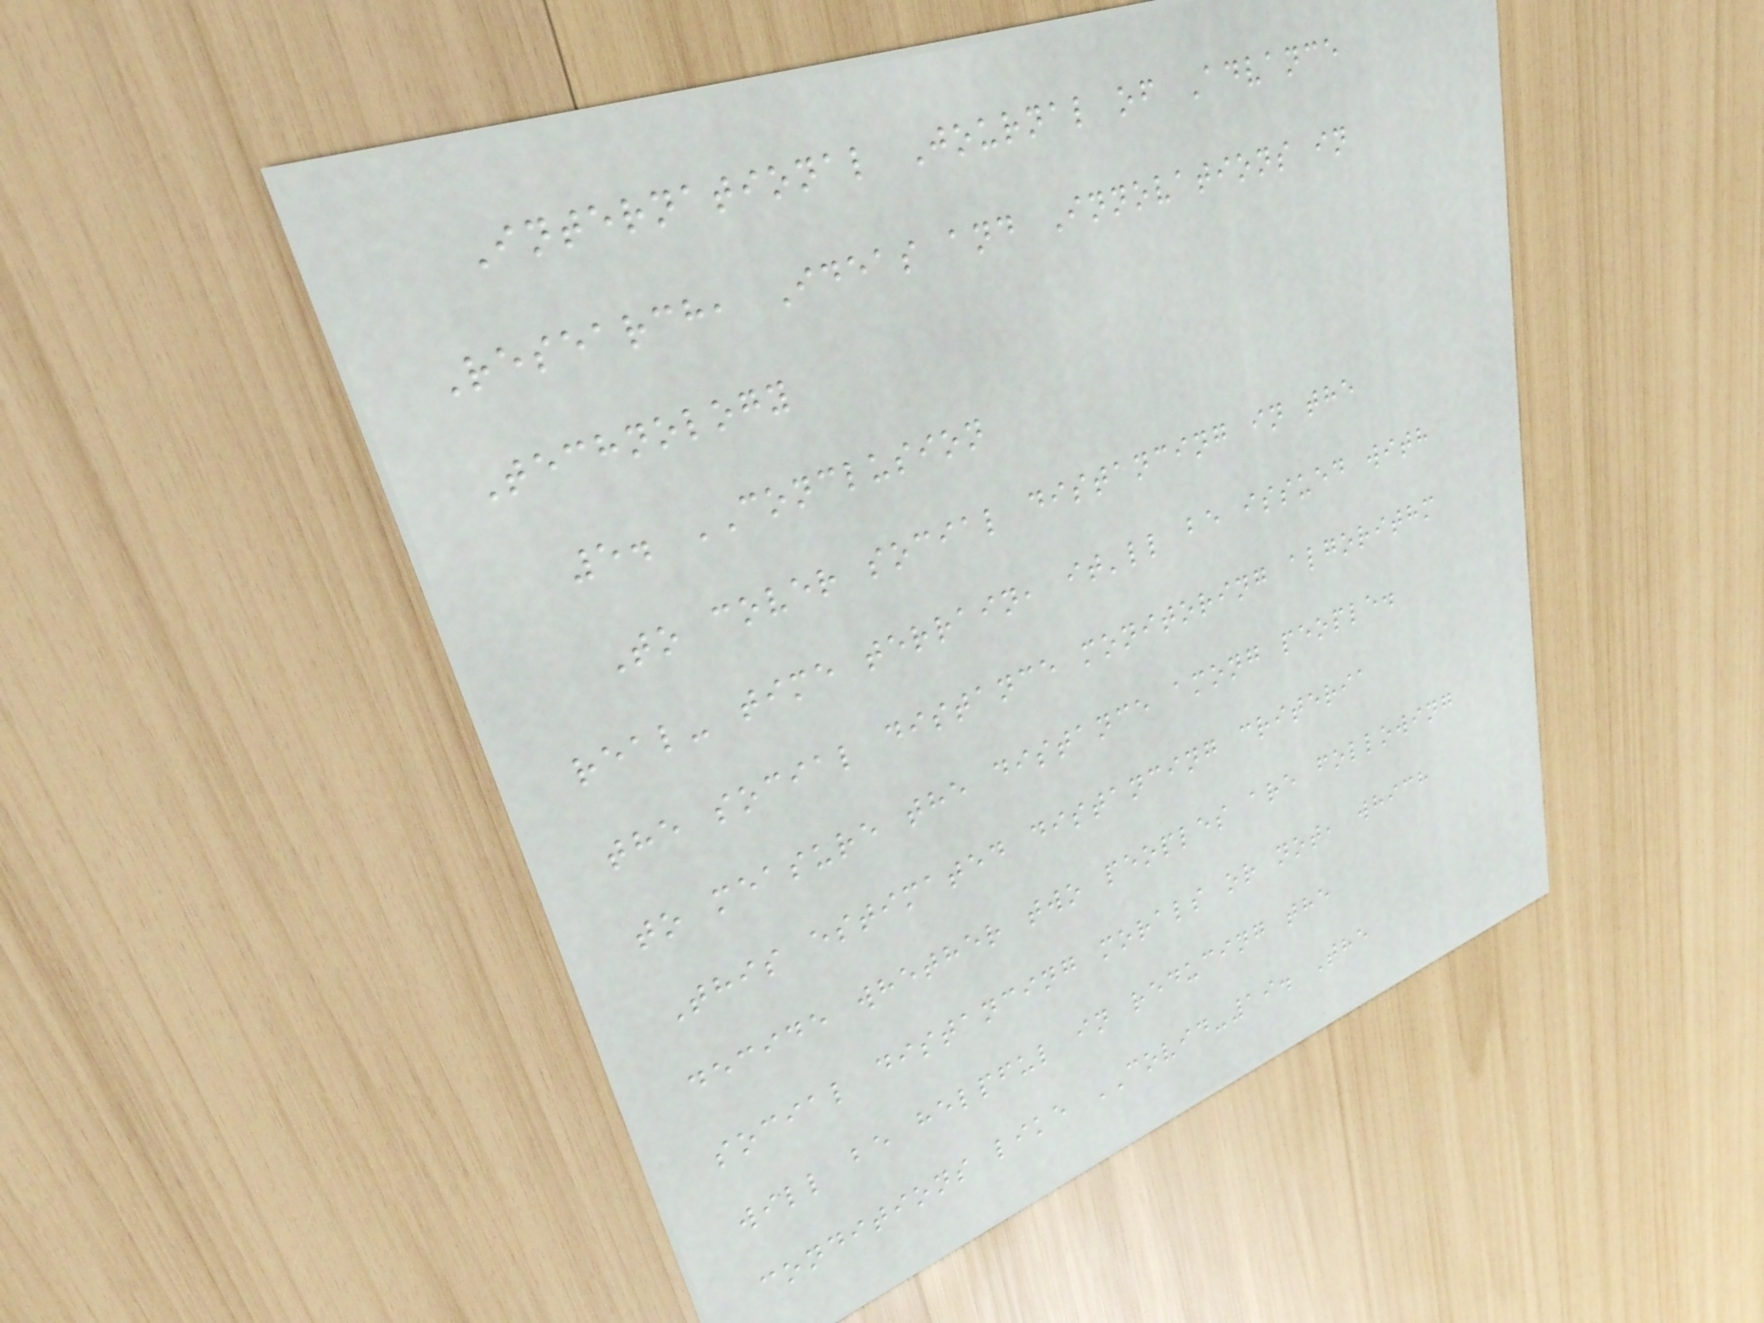International Journal of Advance
Research, Ideas and Innovations in
Technology
5. CONCLUSION
To cover social distancing in the
real- time terrain, it'll be issued with
the social distance monitoring algorithm
to measure the distance among people.
This estimated distancing criteria
decide whether two peoples are following
social distancing morals or not, which
will be helpful in reducing the
conditions like COVID-19. The
